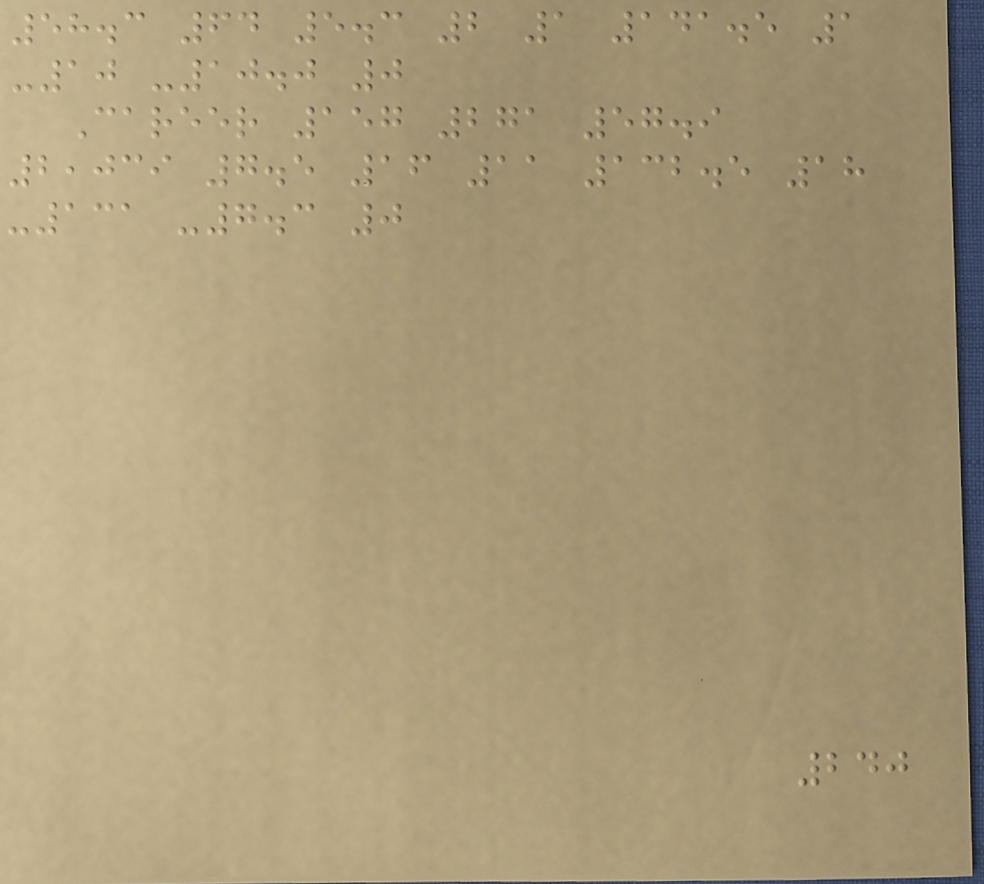58.3 64 5.3 2 1 141.5 1
-10 -10.0 0
Career 157 271 57.9
2,039 7.5 16 11 132.5 18
-131 -7.3 0
240
